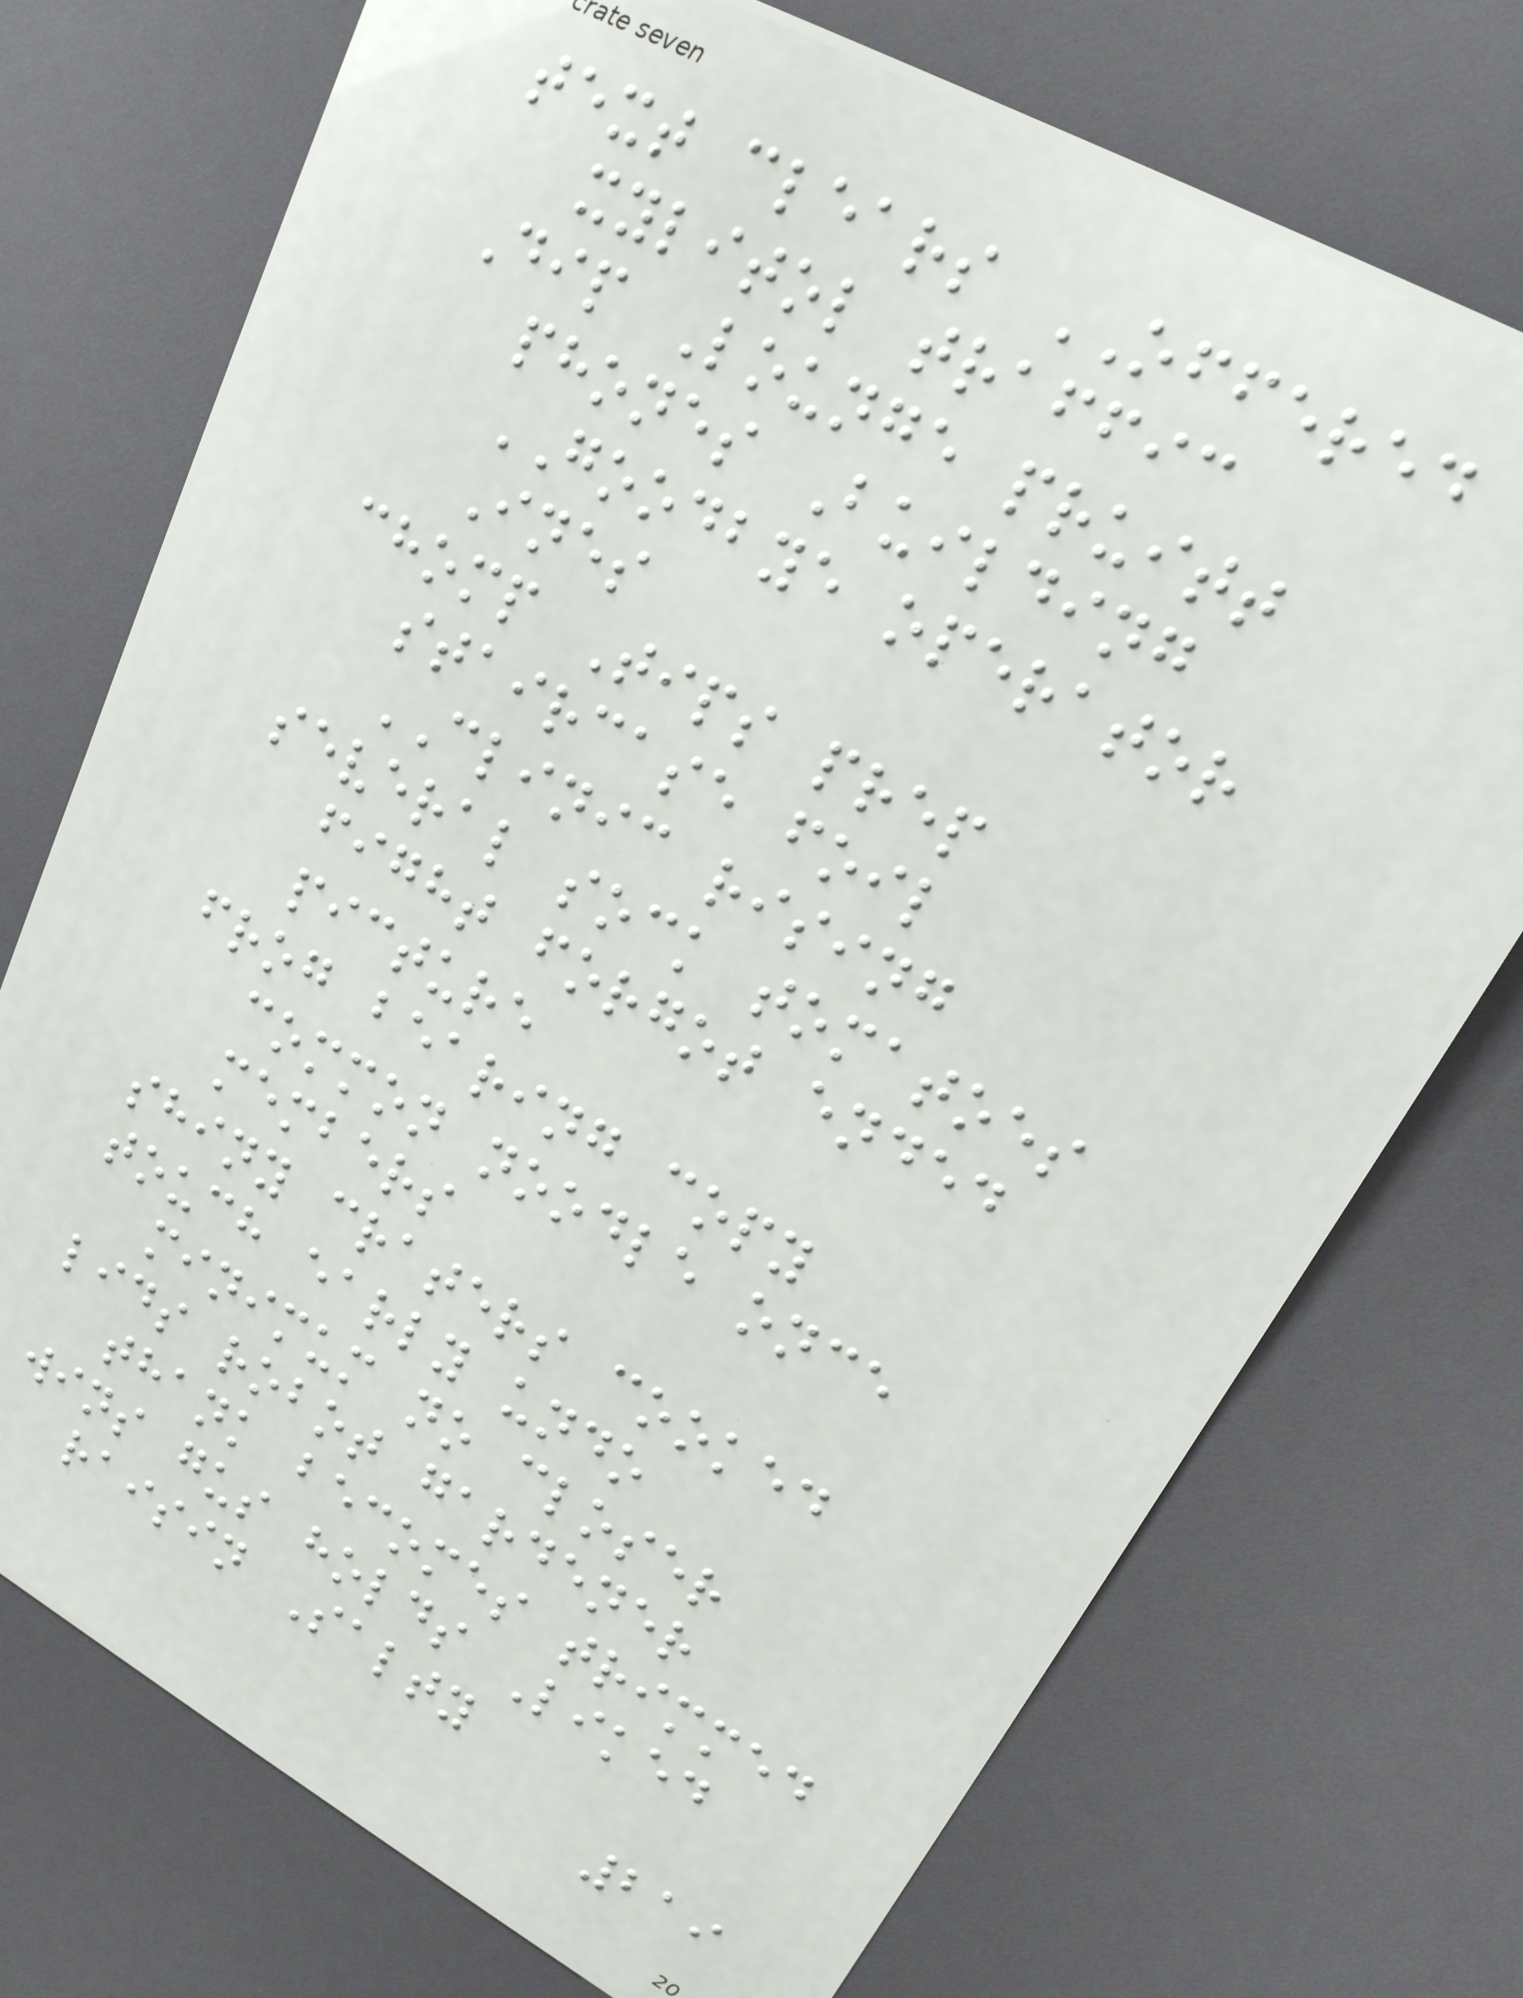text clears OFFERED
xylitol traffic
Dip Lounge pruitt
phones Building
GOODBYE operator
Ines
chomp Tips prep
staircase foil
CLINIC rising
several sock tomatoes
fight forgot ended
picture
frog bearing copy
common noodle once
members
shiny craters cooked
touch early undo
minimum no closer
lids robot gardener
thank becomes trimmed
wins gus holds Liked
raisin Salty
219
